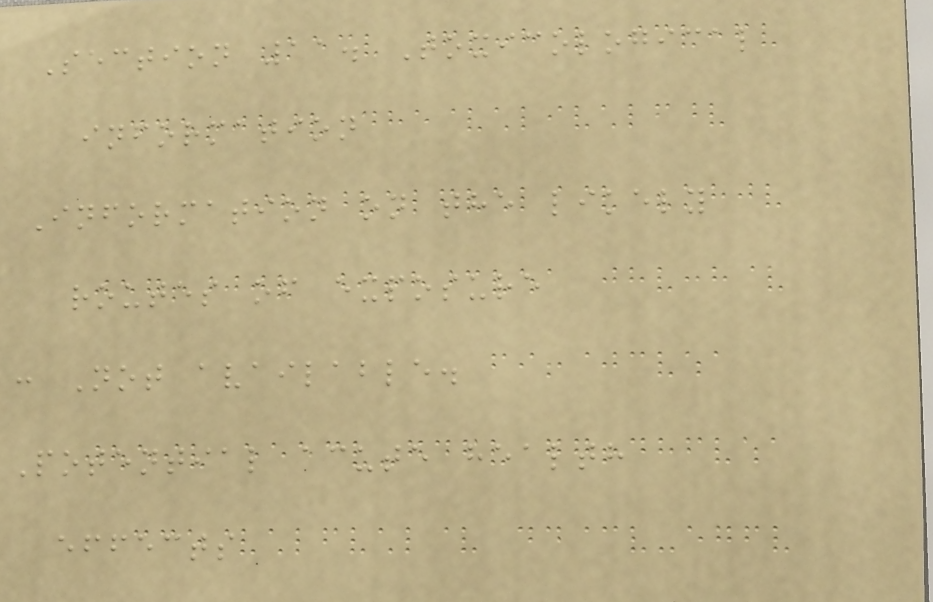Section 11. Toxicological
information
Information on the likely
routes of exposure
: Not available.
Potential acute health
effects
